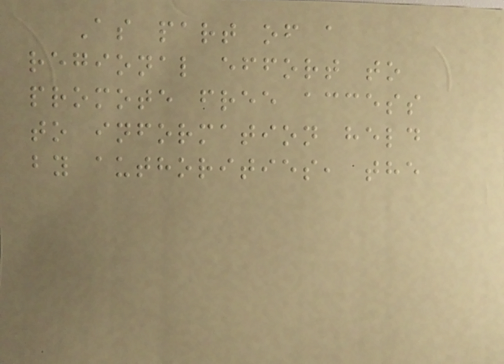As part of a
regional effort to
promote free access
to information held
by authorities, the
